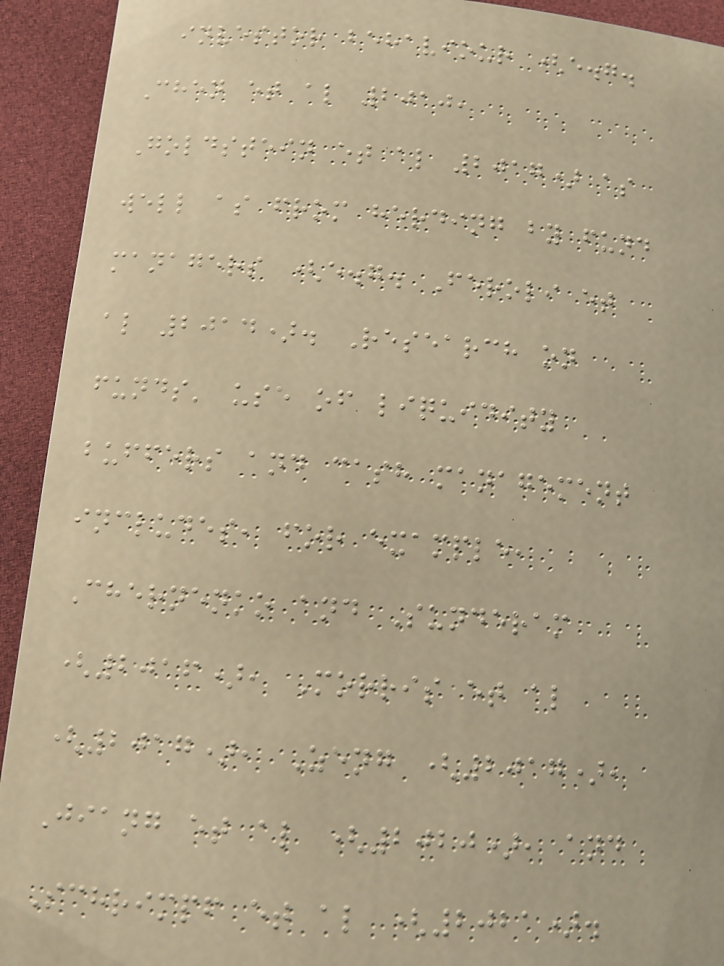investor behaviour (e.g.
Chen et al 2010,
Goldstein et al 2017) as
well as from herding by fund
managers (e.g. Feroli et
al 2014). Research on
funds' use of liquidity
buffers and cash management
includes, for example,
Chernenko and Sunderam
(2016), Morris et al
(2017), Zeng (2017),
Jiang et al (2020), and
Schrimpf et al (2021).
